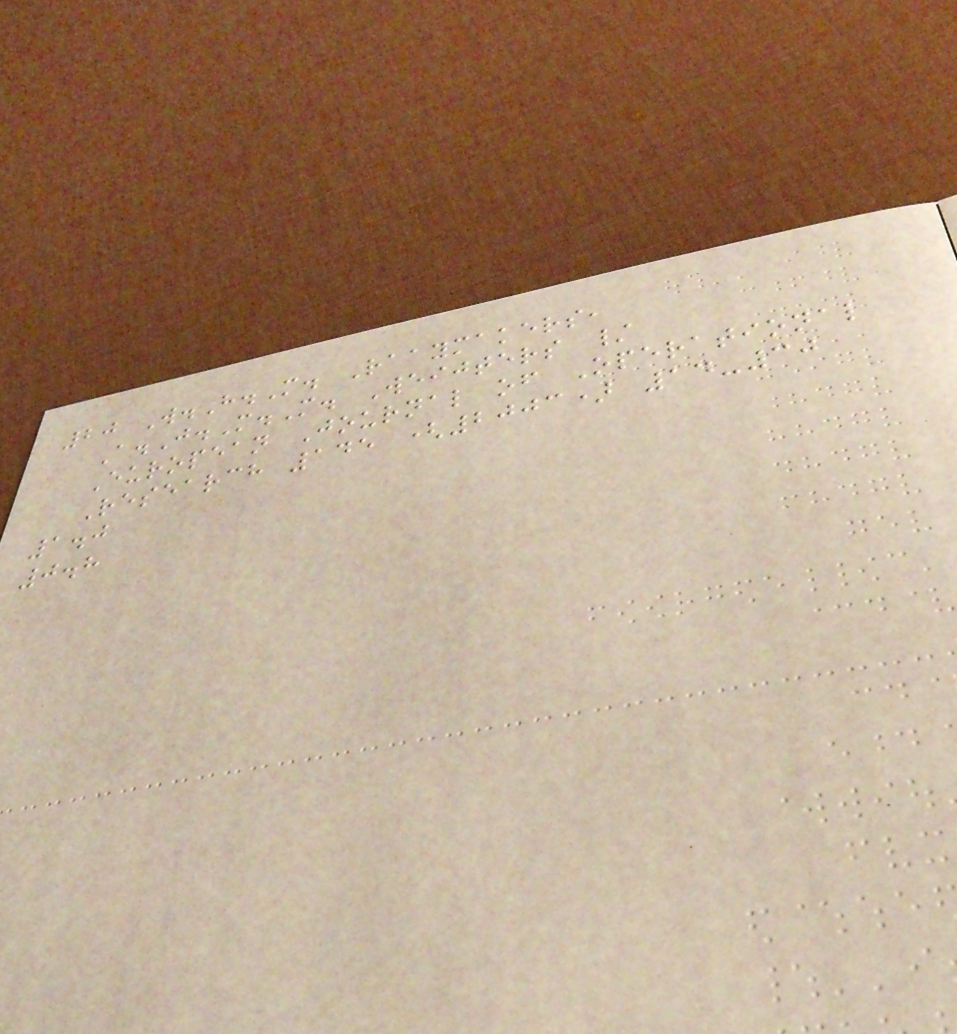20 W.H.M. Raaymakers,
A.J.M.M. Weijters /
European Journal of Operational
Research 145 (2003) 14-30
1.0
0.8
